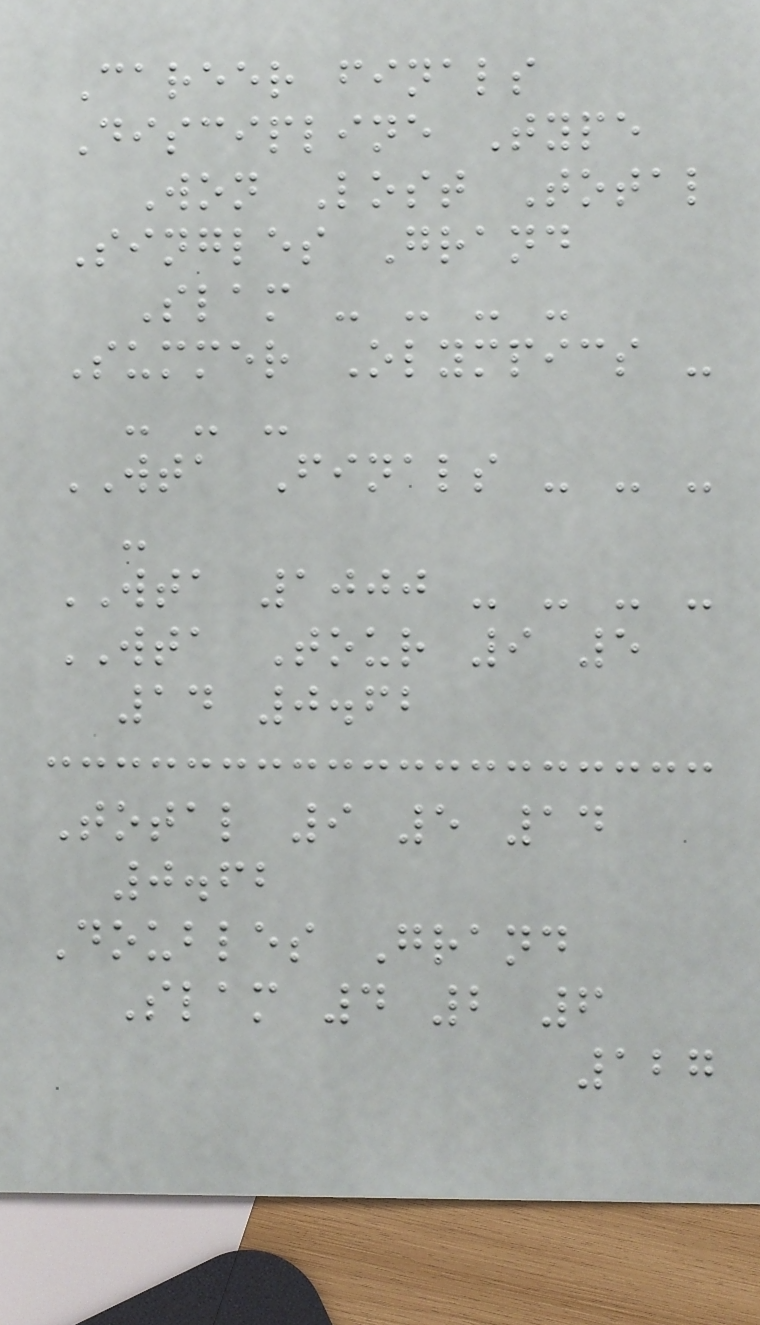Career finals
Discipline Type
Won Lost Total
Singles Grand
Slam - - - -
Summer Olympics -
- - -
WTA Finals - - -
-
WTA 1000 - - - -
WTA Tour 9 5
14 0.62
Total 9 5 14
0.62
Doubles Grand
Slam 4 2 6
127
